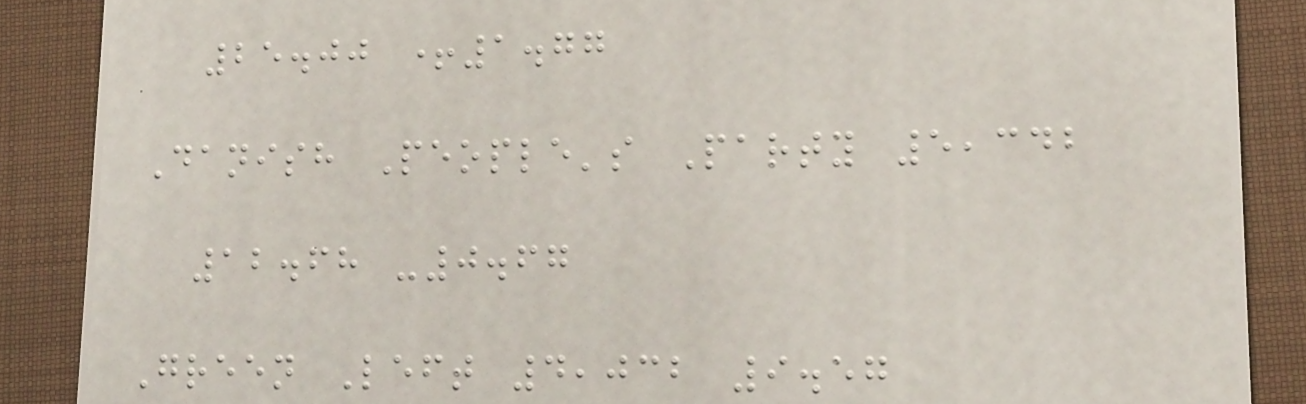25.00 +1.77
Danish People's Party 5,342
12.68 -0.67
Green Left 4,032 9.57
